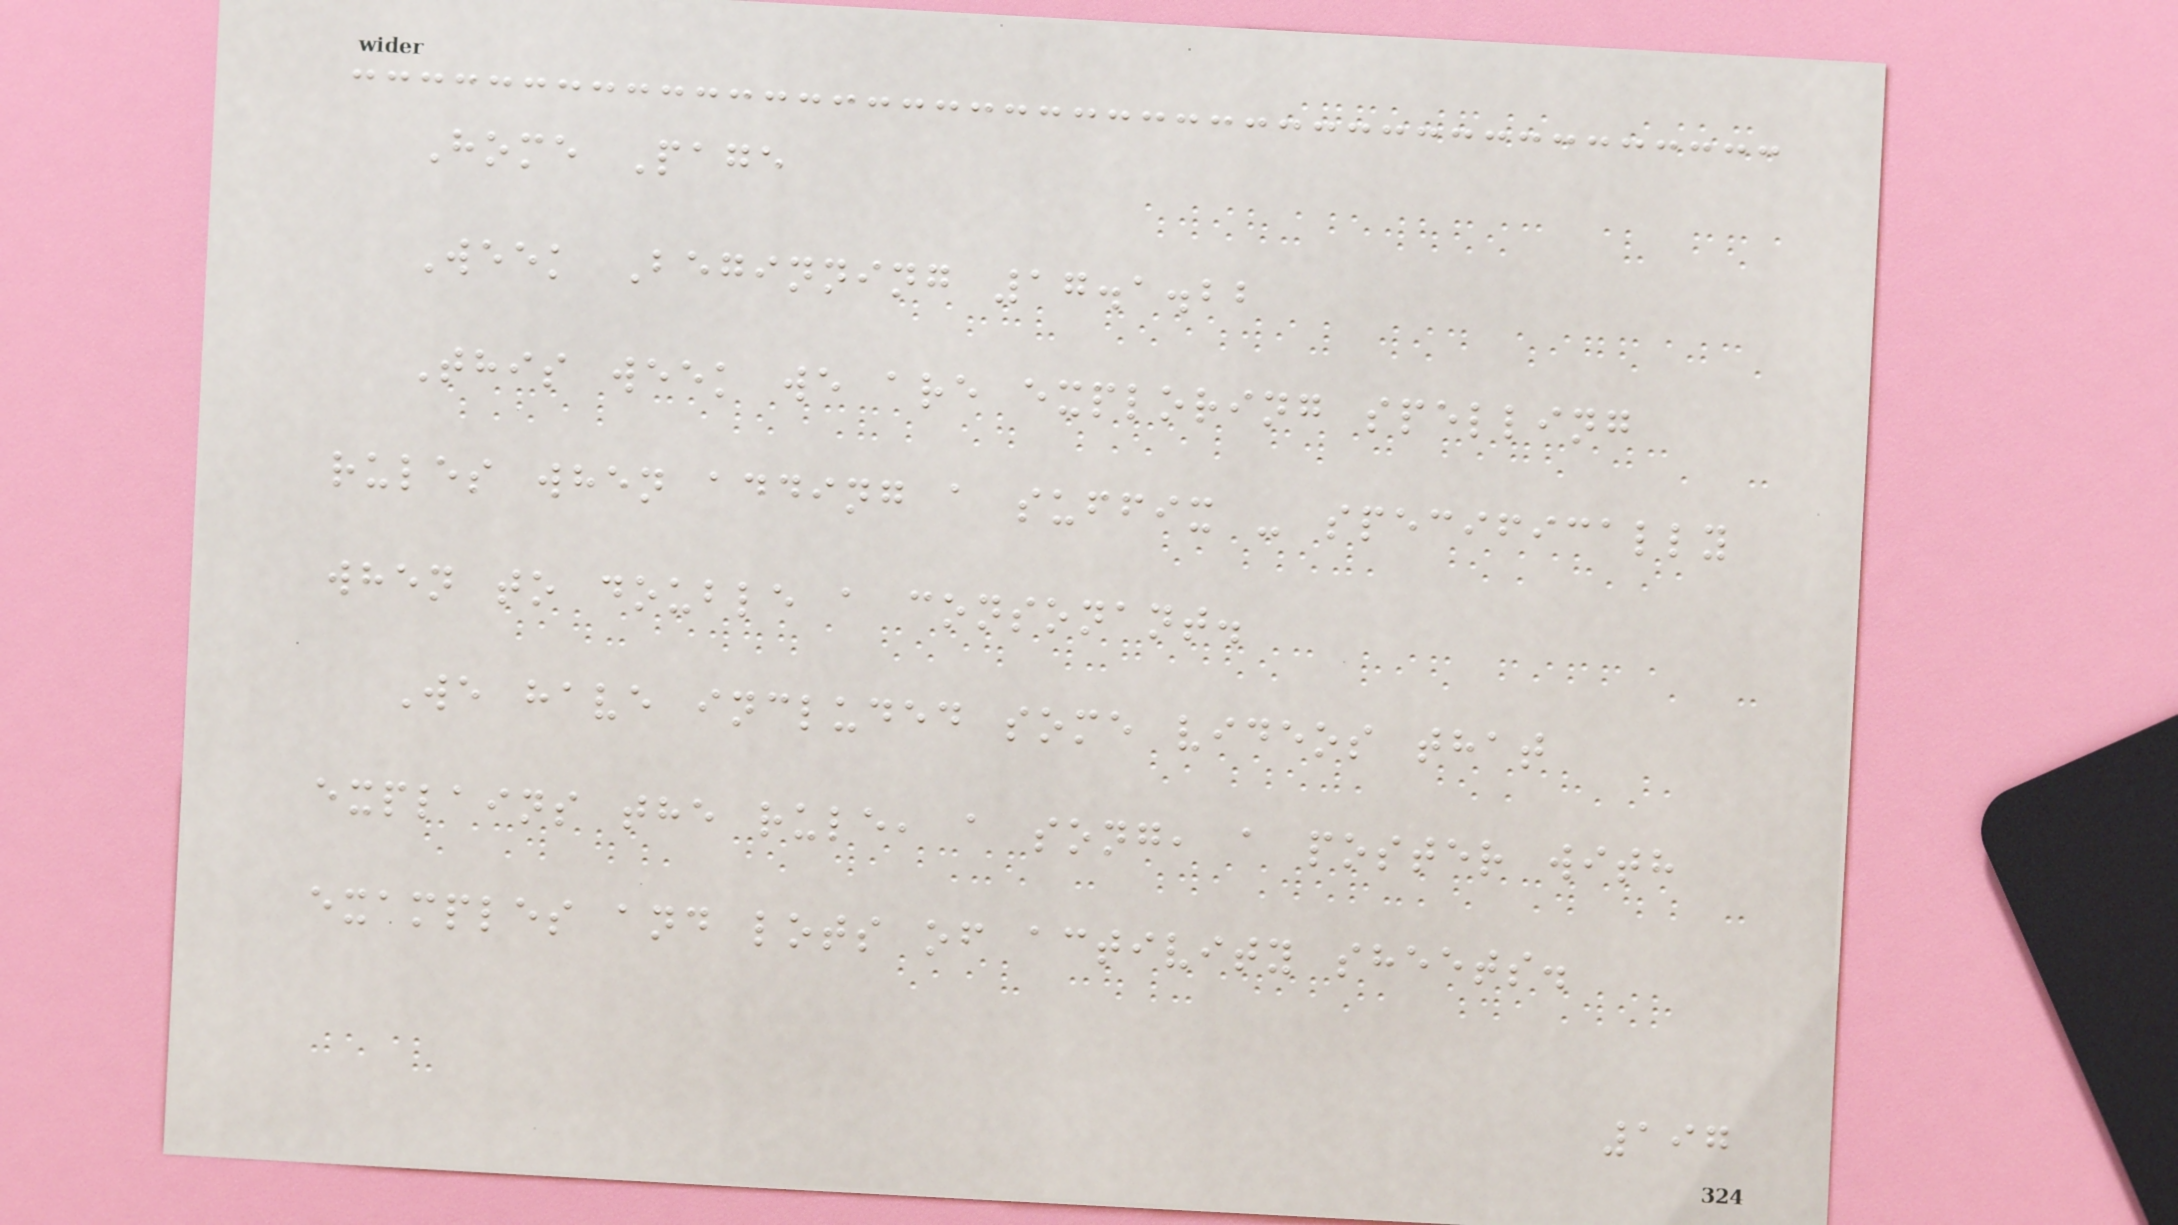Home Page
Week Beginning 17.1.22
This week we are exploring spelling
rules when adding a suffix - specifically
when to double a consonant.
We have included some videos that
explains the rule, a song, a poster with
examples and lots of activity sheets.
197
